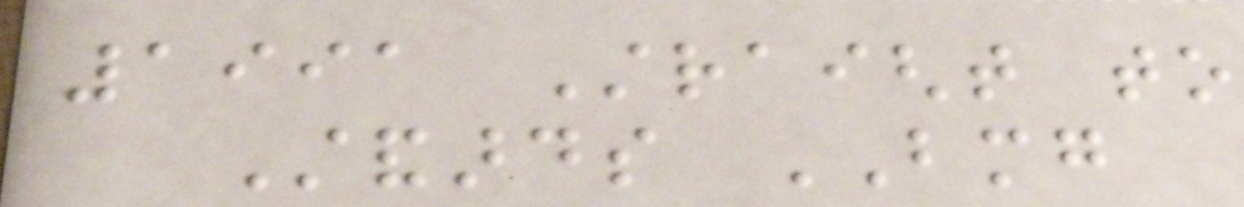1991 Straight to
Standards BMG
